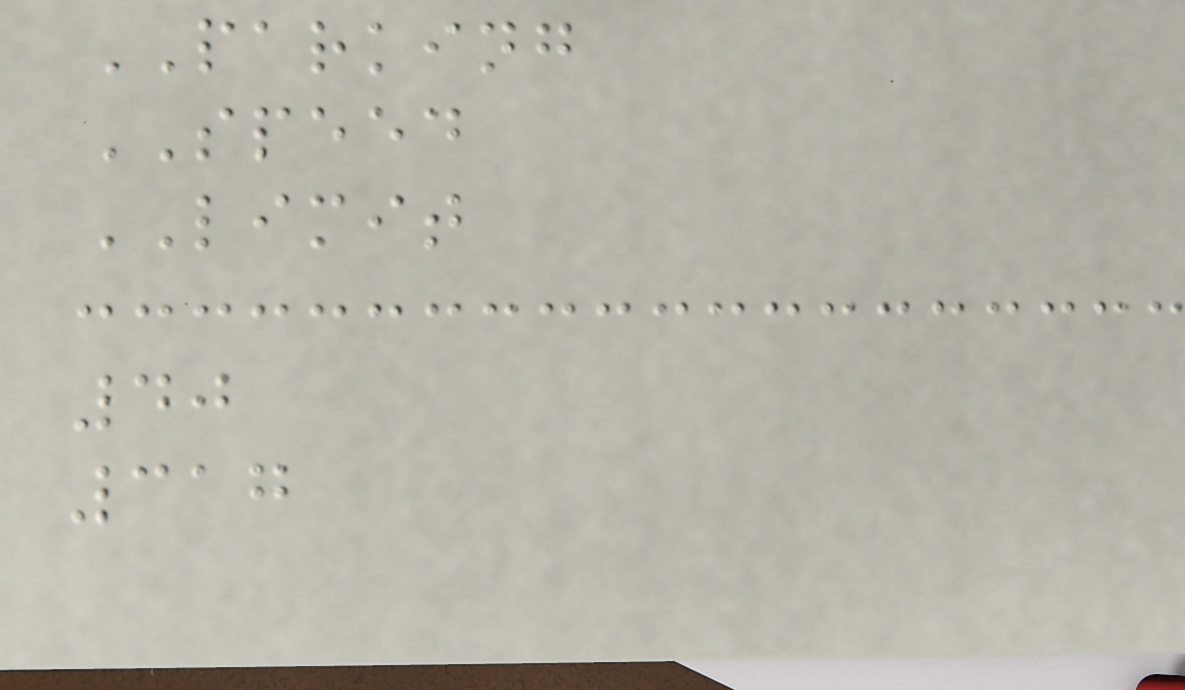PARKING
SPEED
LIMIT
40
317
